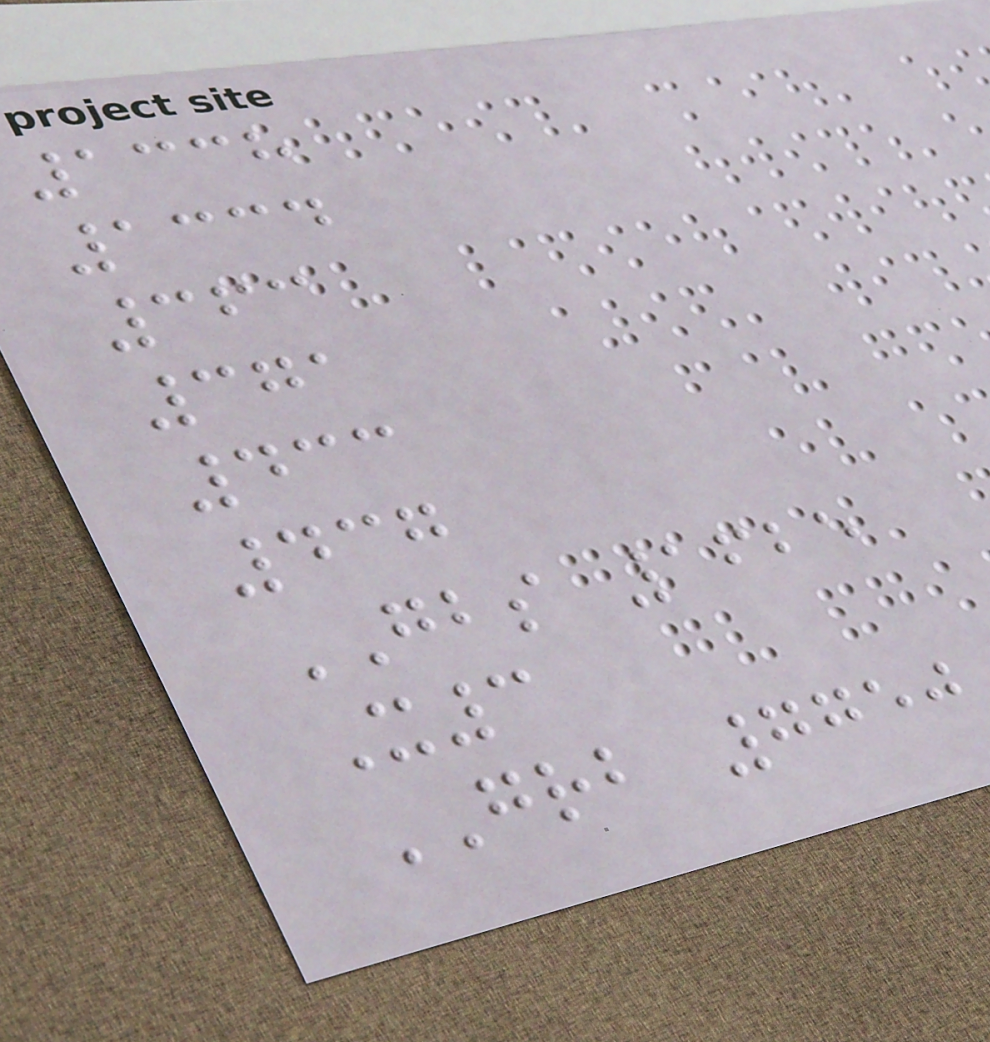1338
1334
363
371
433
437
GBS 1625
X3
GRB 7750
